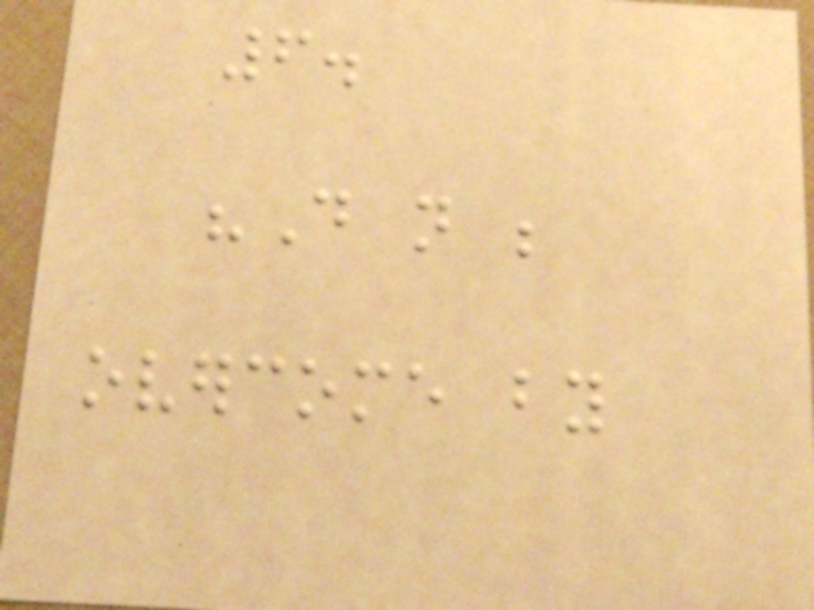6.
"Do not be
overcome by
